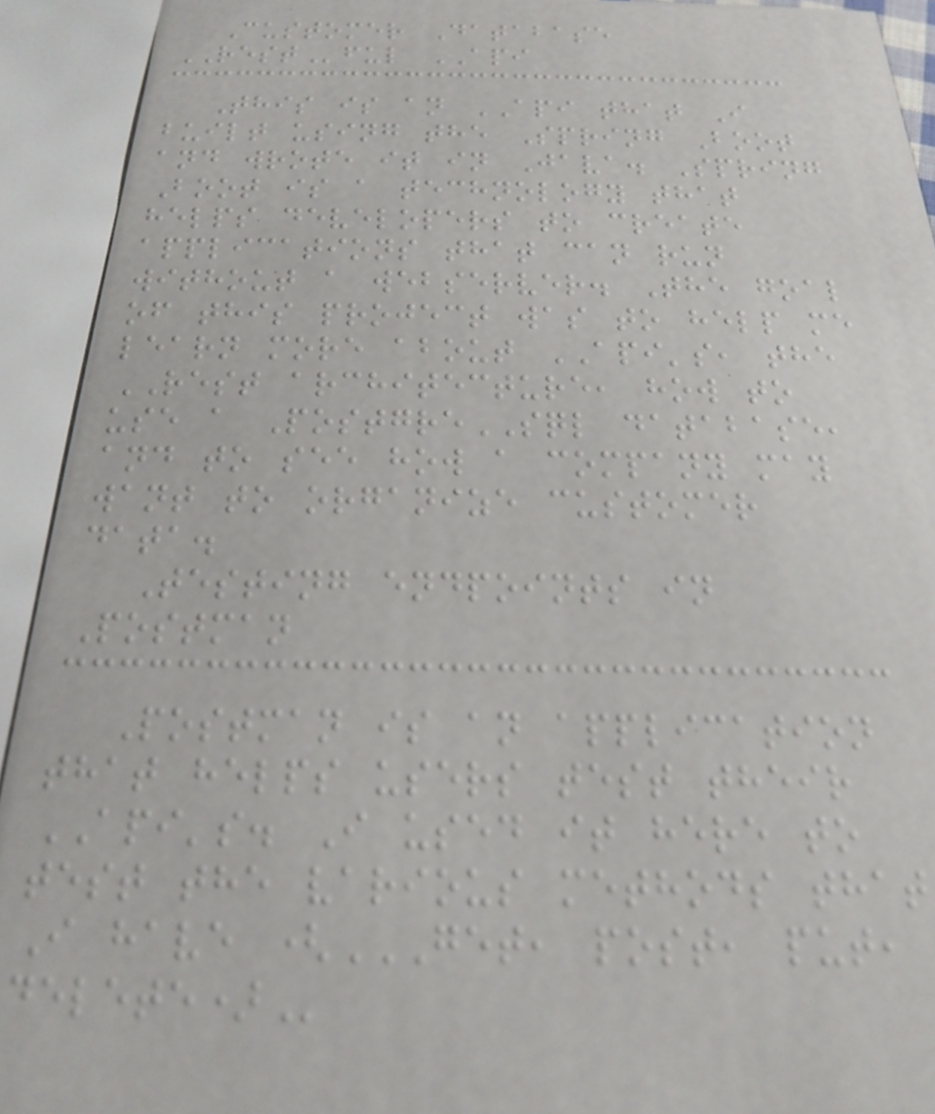Customer Database
RESTful API
This is an API that I
built using the Spring Boot
and wrote it in Java. Spring
Boot is a technology that
helps developers to create
applications that can run
without a webserver. The goal
of this project was to help me
learn more about API's, the
REST architecture, how to
use a PostgreSQL database,
and to see how a company may
want to organize customer
data.
Testing endpoints in
Postman
Postman is an application
that helps users test their
API's. I used it here to
test the various methods that
I have (GET, POST, PUT,
DELETE)
